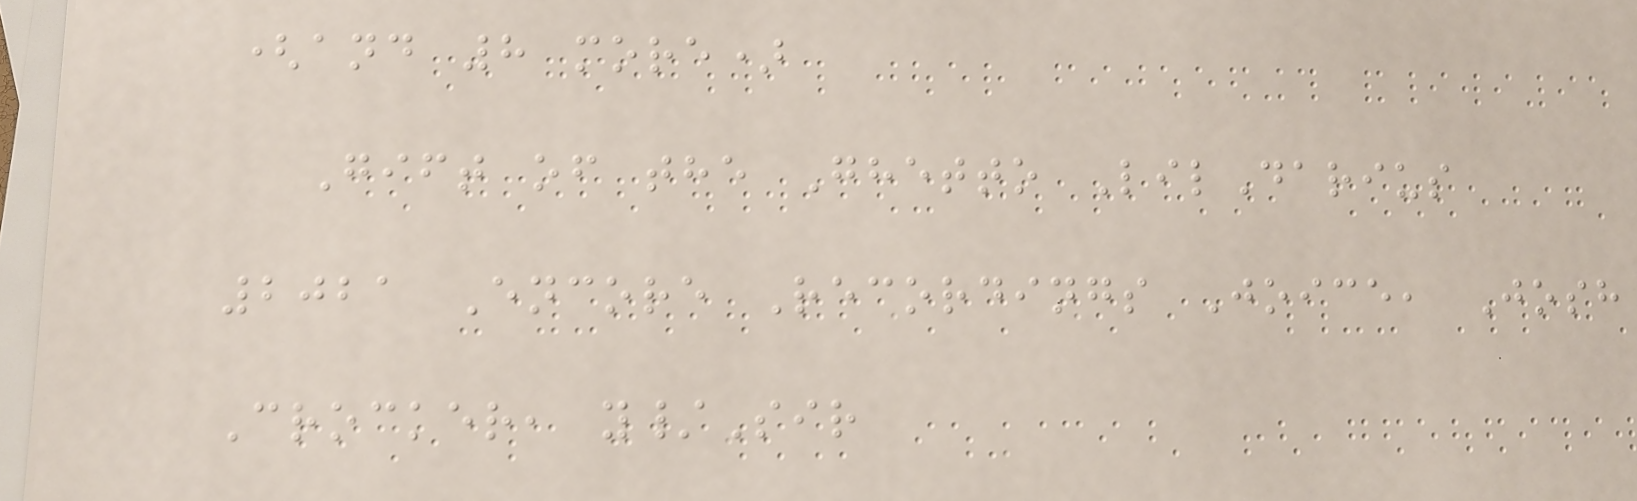(and 8 more)
Gift of the Ghetto LilDarius
2021 Encore Recordings Joice, Josh
Crocker, y/Sir
